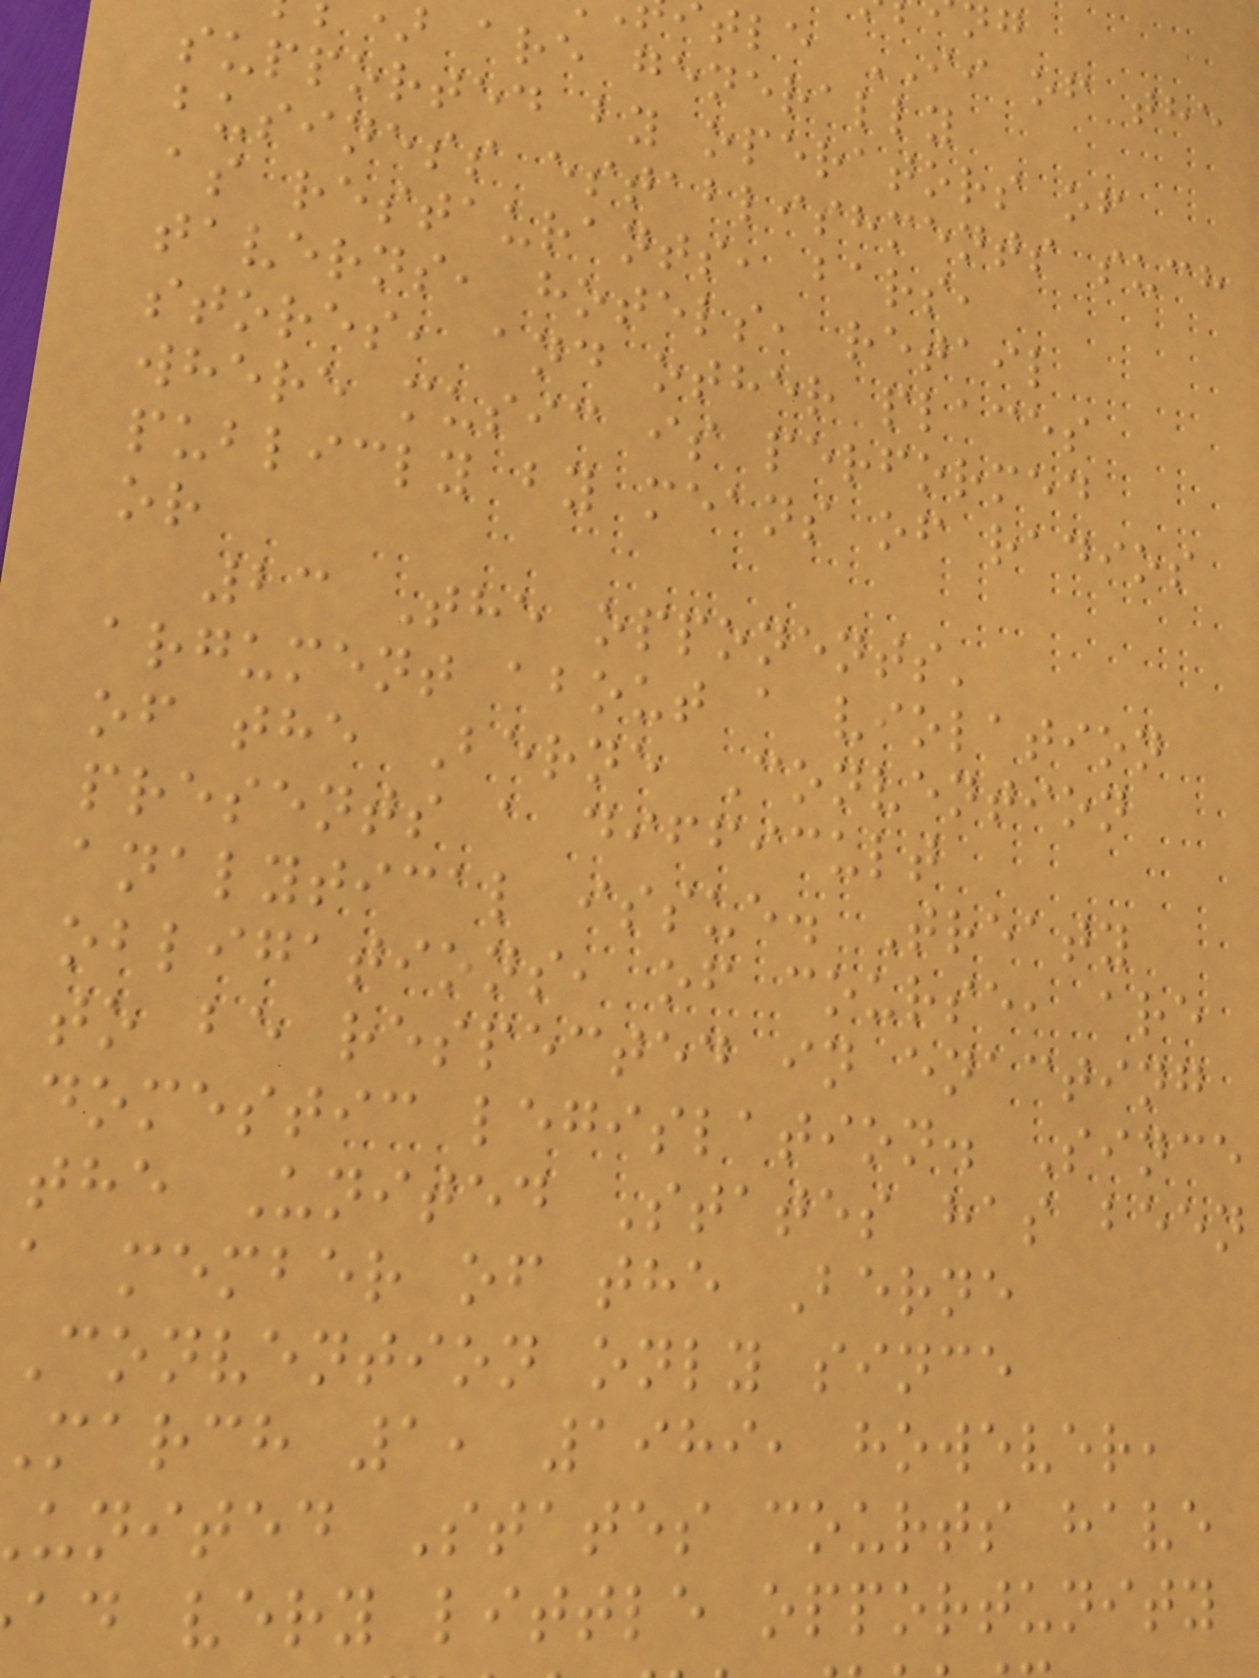tle II of the
are generally
supported by operators of
business establishments such
as restaurants, bars,
taverns, hotels, retail
stores, and other places
where music is performed
publicly by means of radios
or
23 The opponents'
argument about a violation
of the Berne Convention
presents a difficult
analytical issue. Treaty
obligations, of course, are
to be respected in enacting
domestic legislation. Since
the United States has been
a member of the Berne
Convention only since
march 1, 1989, however,
united States courts have
ad very little opportunity
